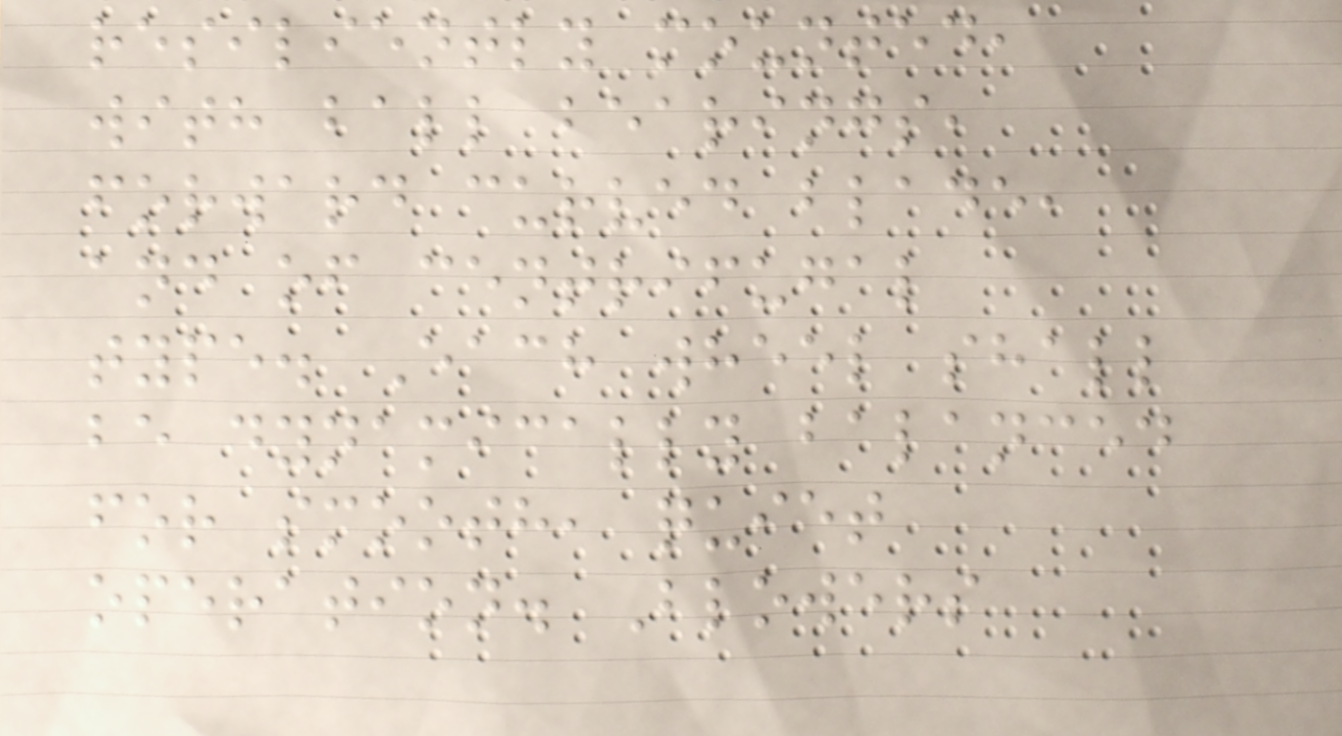resiliently mounted,
with ball bearings,
forward curved blade,
and of centrifugal
type. Each wheel shall
be dynamically balanced
for smooth, quiet
operation. Blowers
